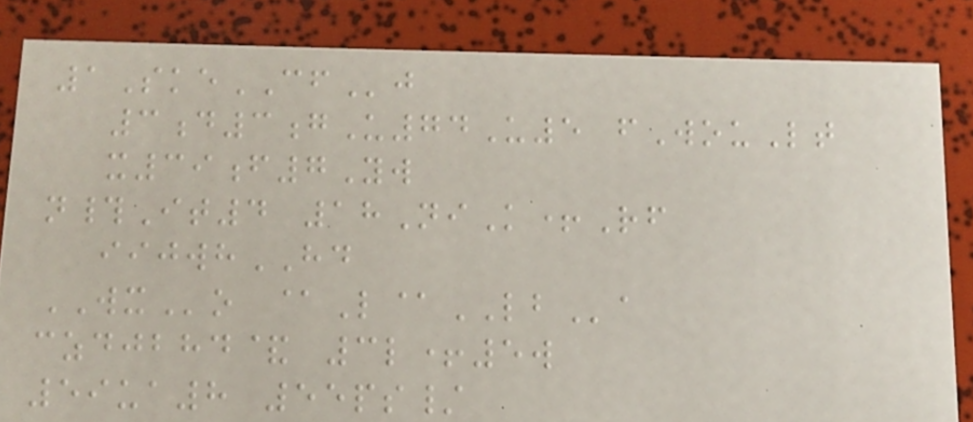1SkeCFj
3d3gU74U5 fWouLt
x39f7Yw
n#It4 18NiK+Rf
iijwhHD
WXo @L@LBa
czdjbhd& 3l+5w
59ua8 55ps/
